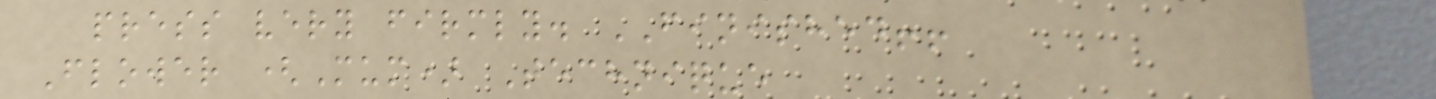press very firmly. FINISHED!!
Flower (Mum) Technique
